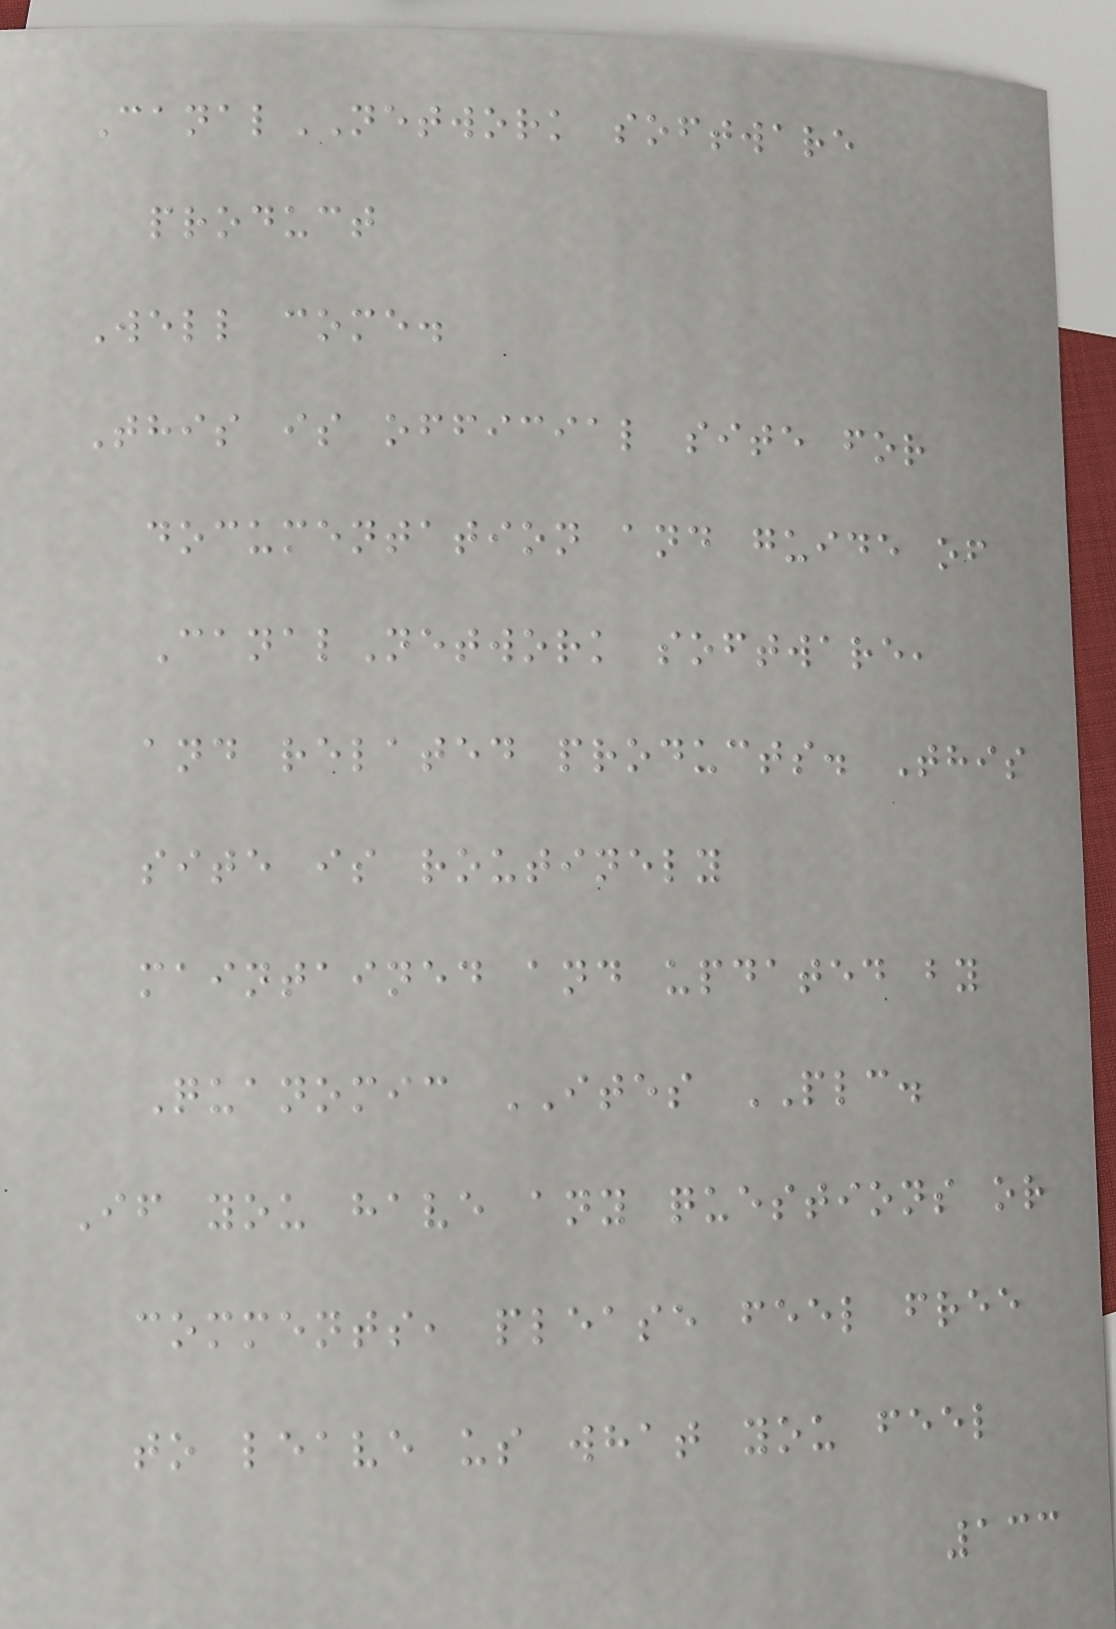CanalNETWORK software
product
Well come.
This is official site for
documentation and guide of
CanalNetwork software,
and related products. This
site is routinely
maintained and updated by
Quanomic ITES PLC.
If you have any questions or
comments, please feel free
to leave us what you feel
133
